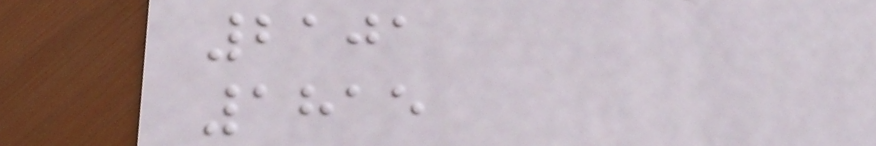2101
1815
